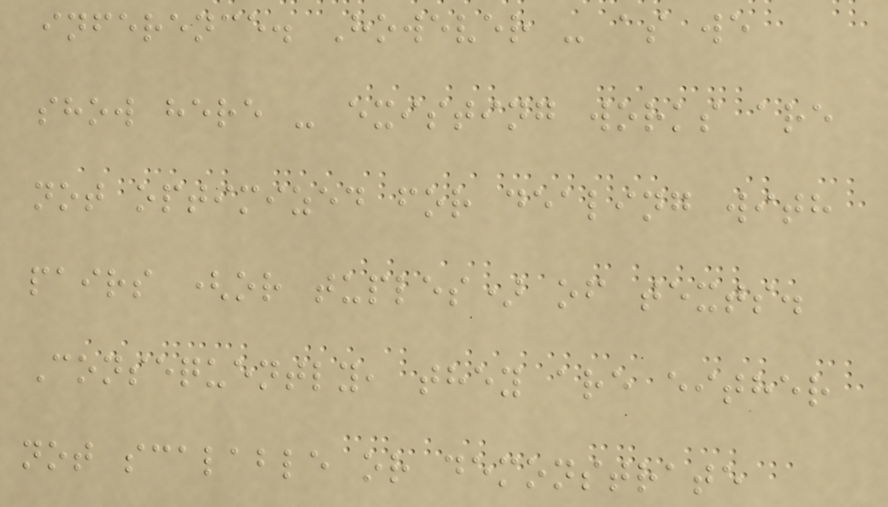inference. However - as we
show here - existing works are
not optimized for dealing with
pairs (or tuples) of texts.
Consequently, they are either
not scalable or demonstrate
